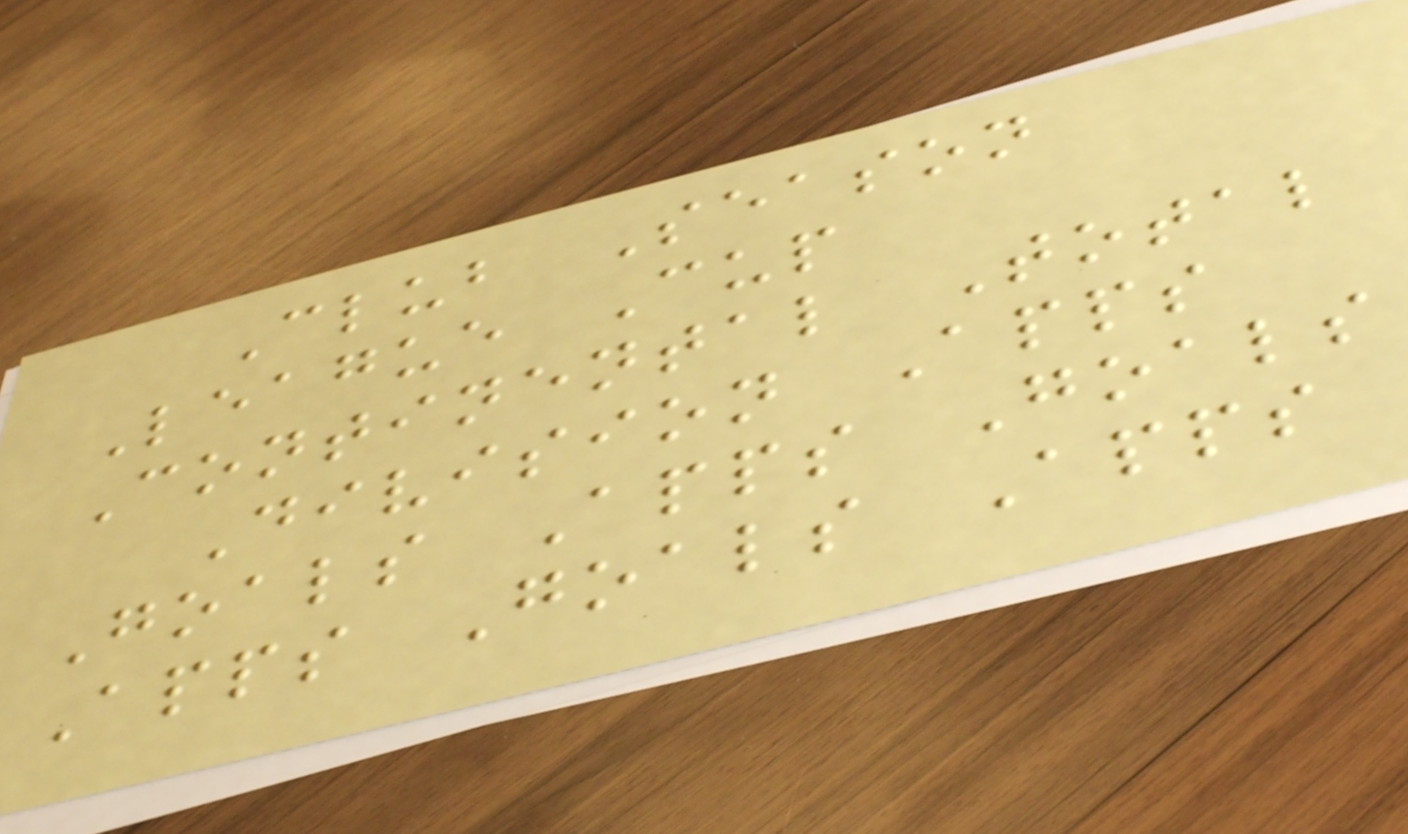Club Season
League Cup
Continental Total
Division Apps
Goals Apps Goals
Apps Goals Apps
